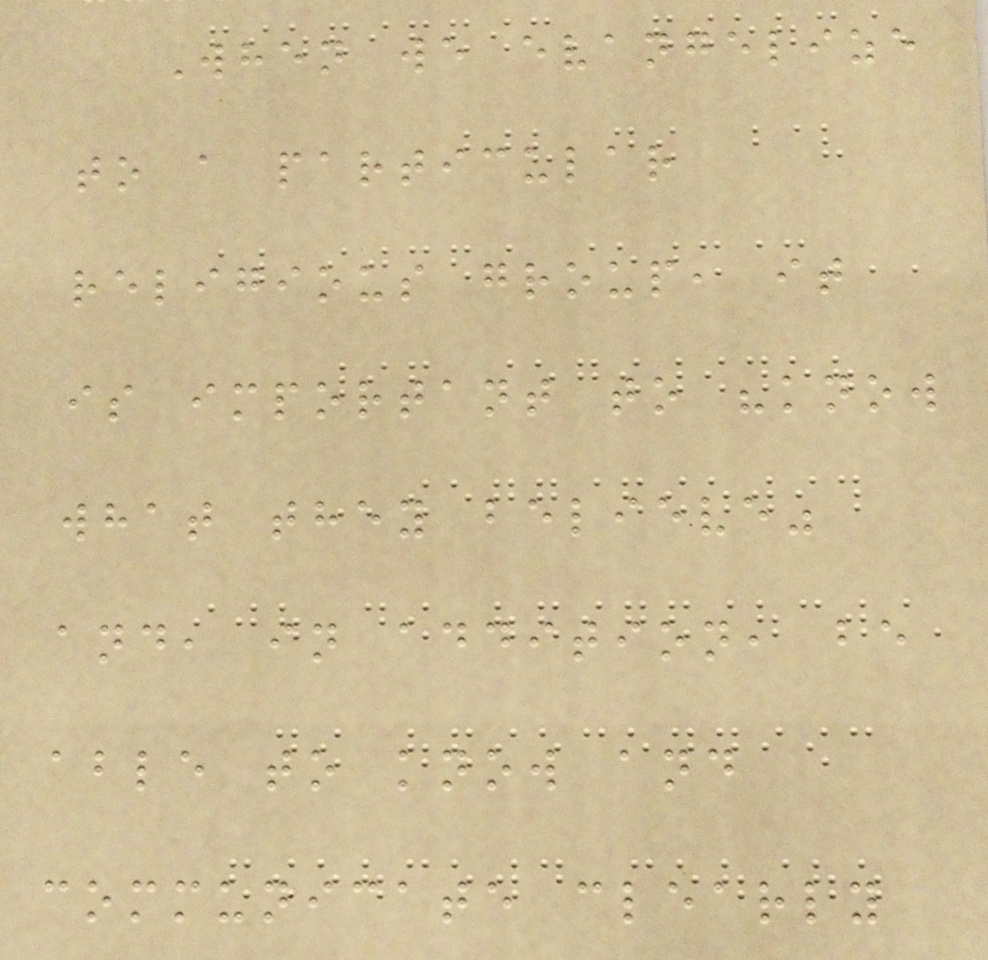When we evangelize
to a particular
religious group, it
is important to "know
what they believe"
and, in addition, be
able to know and
communicate clearly
